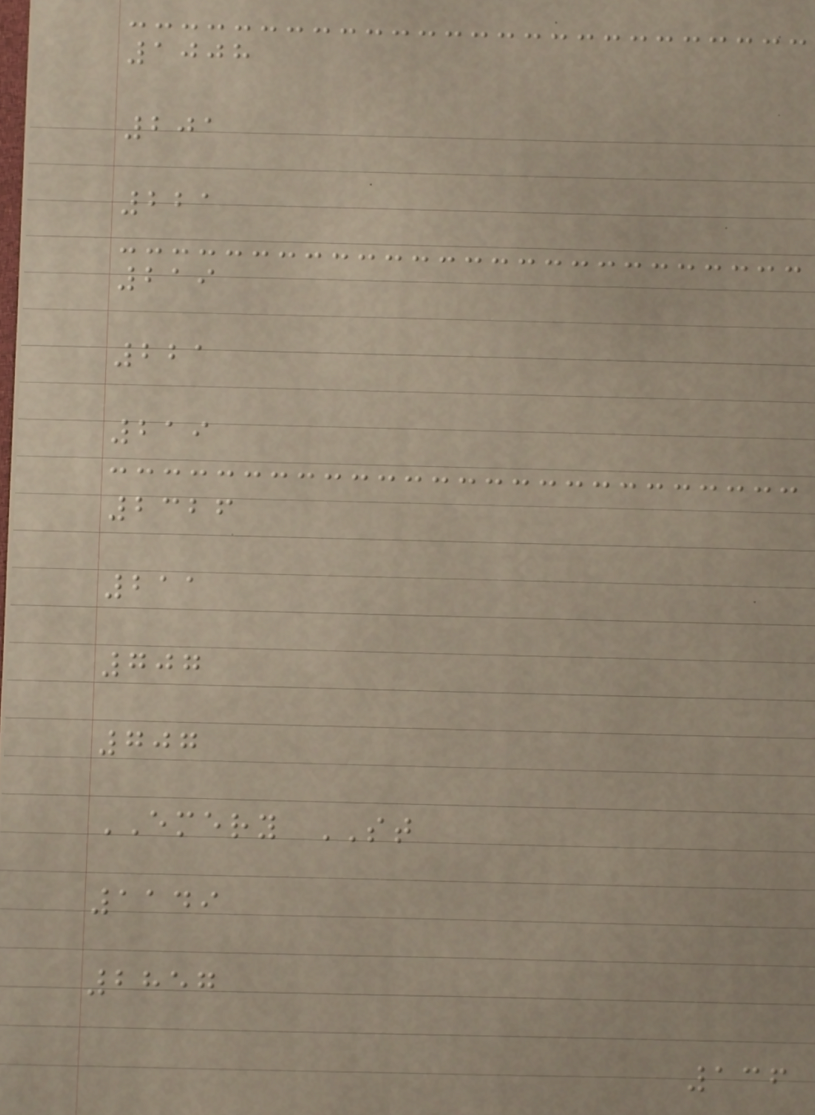1008
201
221
219
221
219
2326
211
707
707
EMERY ST
1149
2857
136
